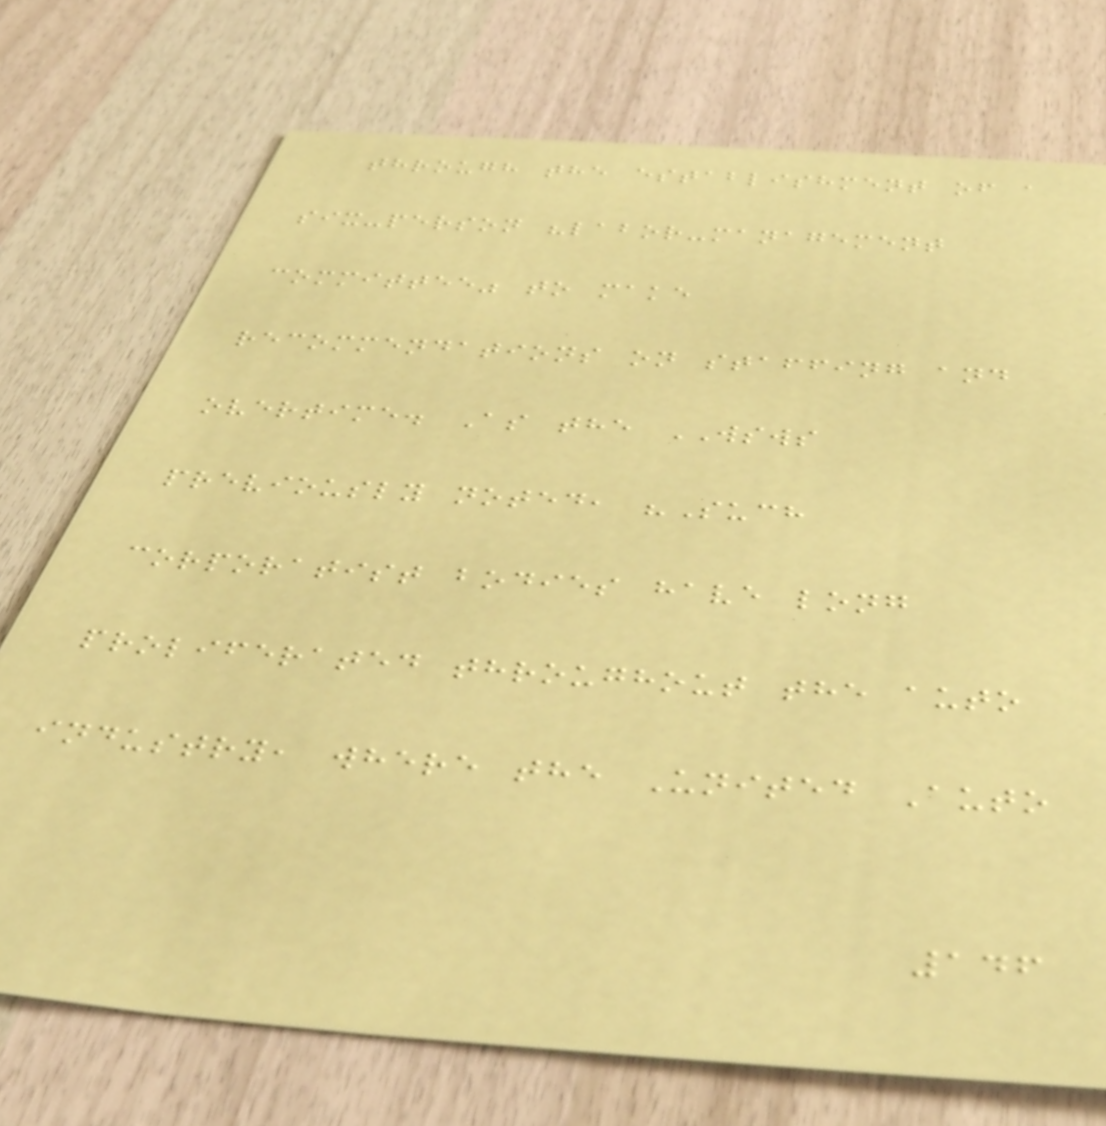through the establishment of a
six-person "labor-management
committee" to make
recommendations on staffing and
overtime. As the WSWS
previously noted, "Such
corporatist bodies have long
proliferated throughout the auto
industry, where the United Auto
146
